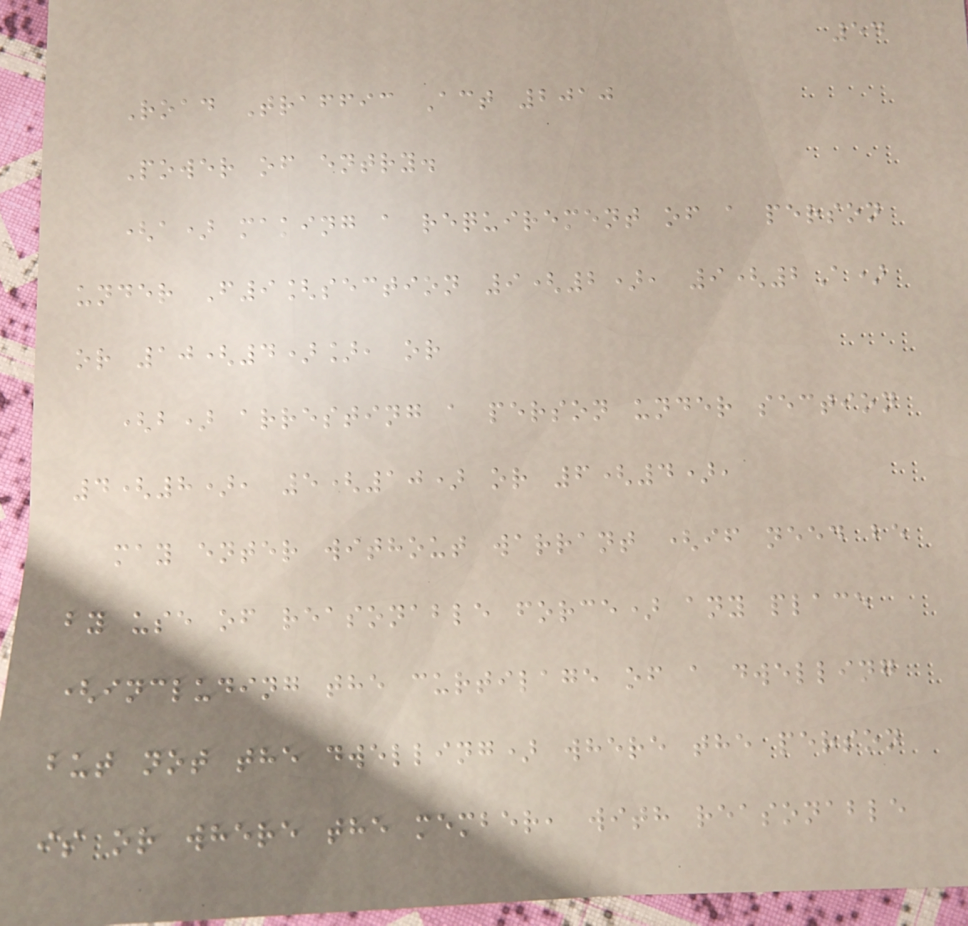54
Road Traffic Act 2010
Power of entry.
(a) making a requirement of a person
under F9[section 9(2), 9(2A)
or 10(4)], or
(b) arresting a person under section
4(8), 5(10) or 6(4),
may enter without warrant (if need be
by use of reasonable force) any place
(including the curtilage of a dwelling
but not the dwelling) where the person
is or where the member, with reasonable
